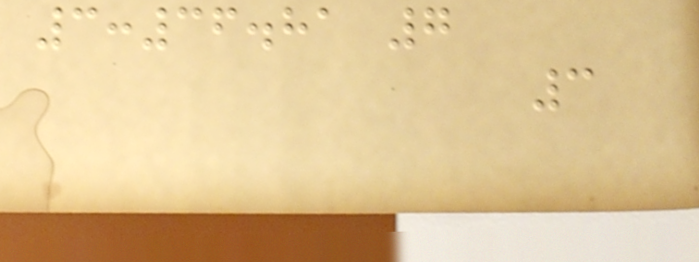3:36.81 7
3
